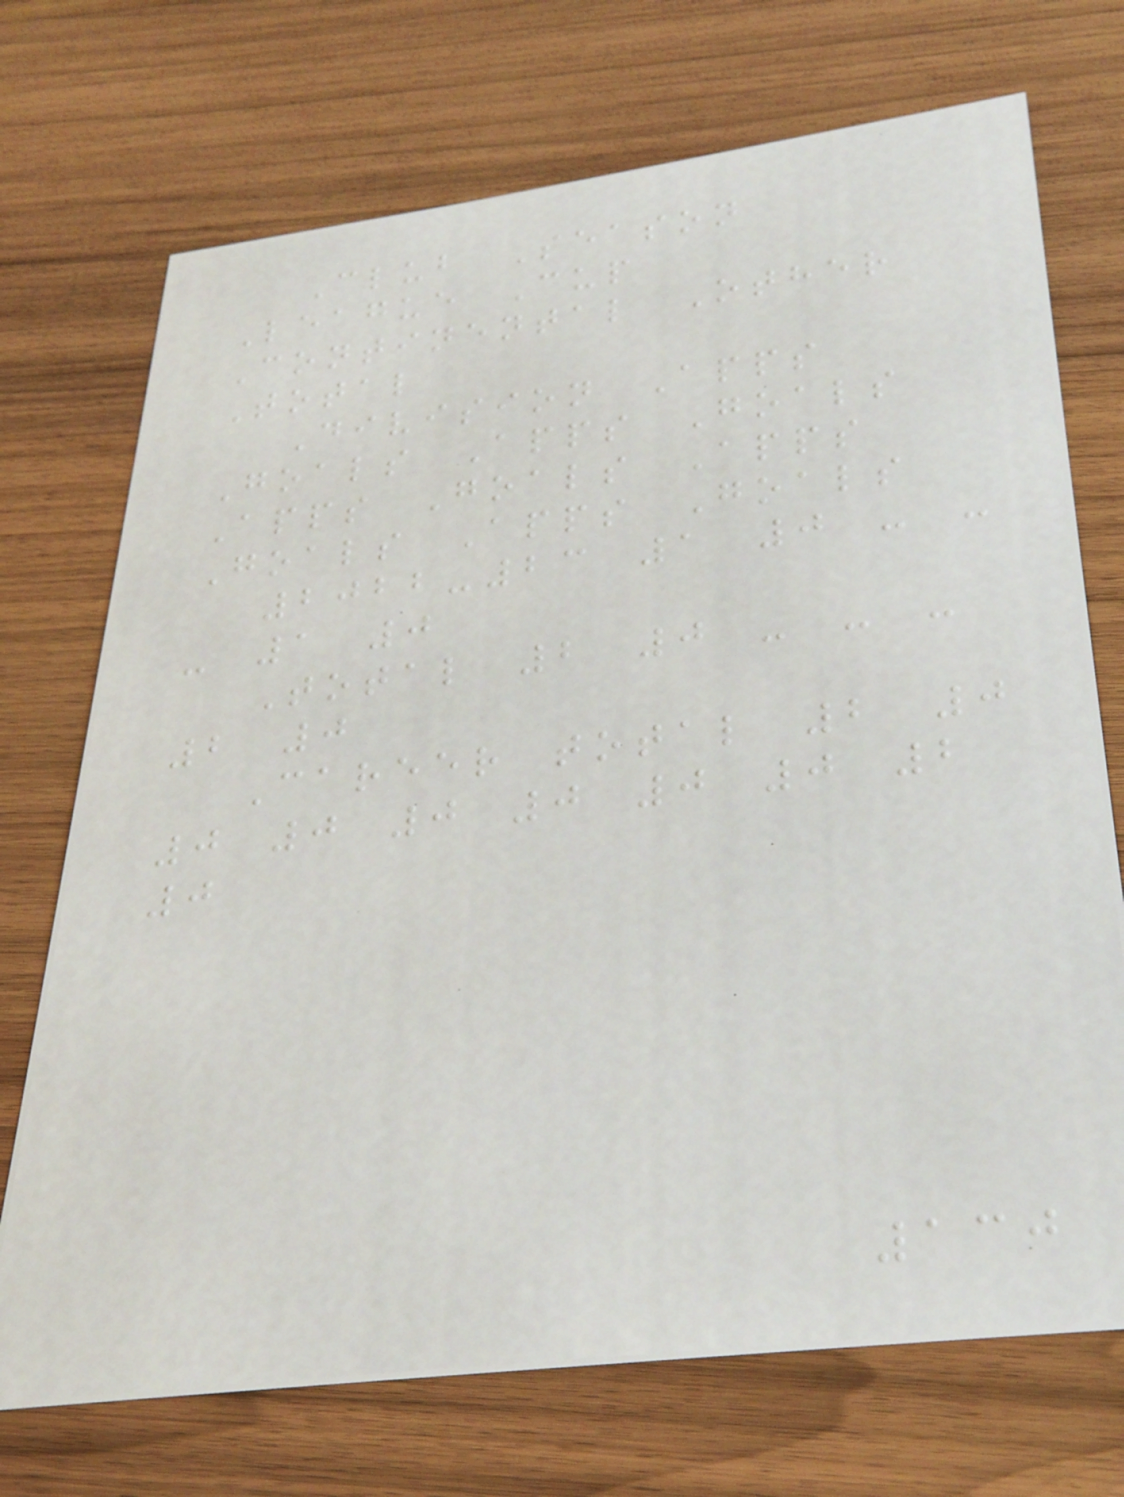Club Season
League Cup
Continental Other
Total
Division Apps
Goals Apps Goals
Apps Goals Apps
Goals Apps Goals
2022-23 1 0 - -
- 1 0
Total 2 0 - - -
2 0
Career total 2 0
0 0 0 0 0 0 2
0
130
